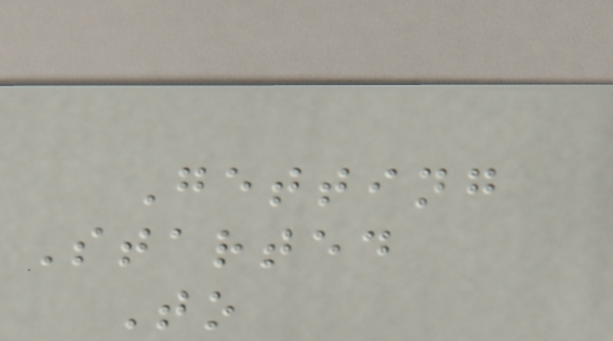Getting
Started
To
